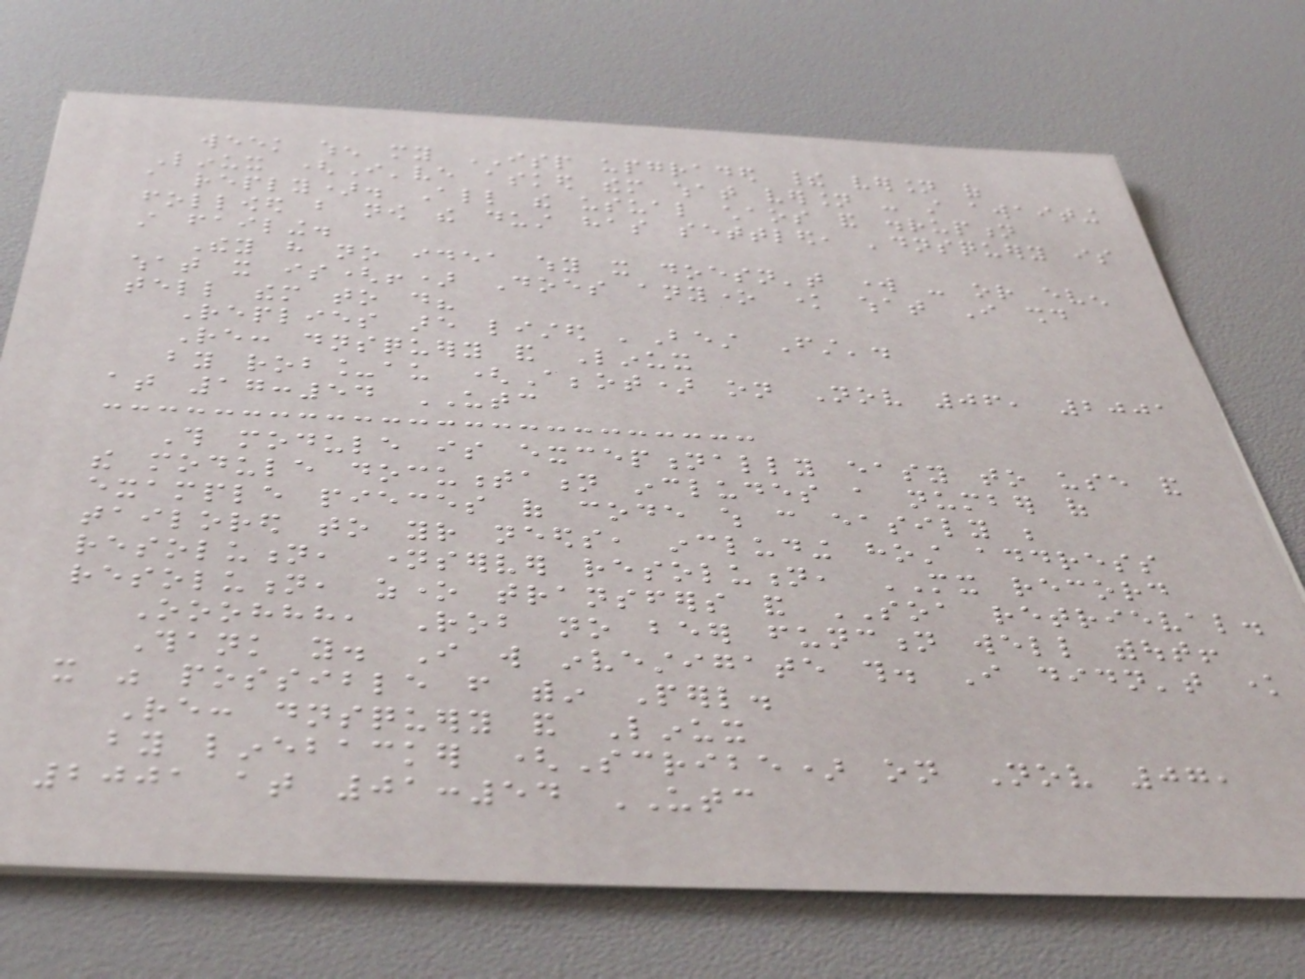week when my ISP upgraded their version of
Linux (I've asked them what version - still awaiting
a reply). All the usual chaos and disruption
followed but now the dust has settled, 'dnsquery is
still failing.
They have no idea why it doesn't work - or even
what it is(!) Does anyone know what I should
tell them to do?
Replies are listed 'Best First'.
Re: dnsquery and Linux
by rob_au (Abbot) on Nov 06, 2001
at 17:54 UTC
This module is exceptionally easy to use and
the module documentation includes a number of
example pieces of code which can easily be
tailored to your needs, including host address
resolution, nameserver resolution, MX record
resolution, zone transfers and SOA retrieval.
Ooohhh, Rob no beer function well without!
Thank you. I will investigate this. I didn't know
it was possible from within Perl.
Re: dnsquery and Linux
by linebacker (Scribe) on Nov 07,
2001 at 01:54 UTC
